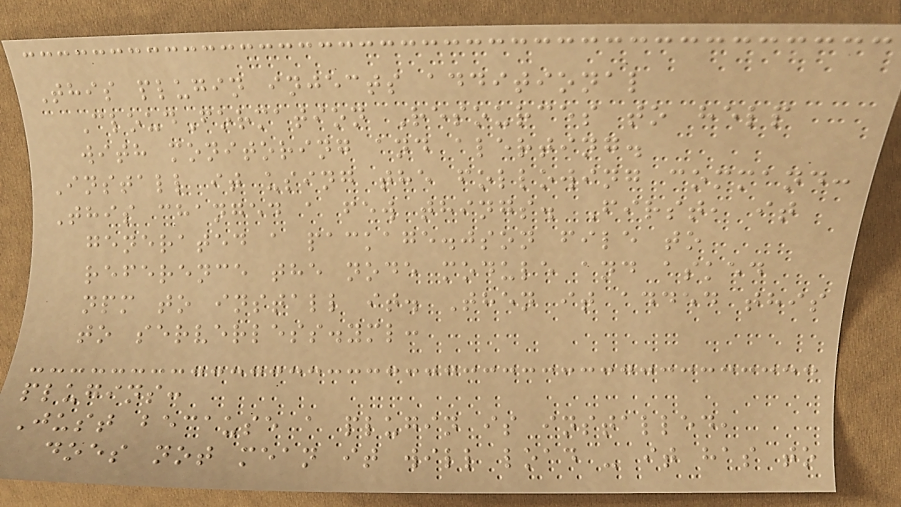This plugin injects additional
CloudFormation Resources to help
with monitoring and alerting.
Install it using the following command:
This changed a few things. First, it
generated a package.json file to
reference the node module and asked
npm to install it. Then it added this
to serverless.yml:
plugins:
Just because a plugin is installed,
does not mean it will load - it has to
